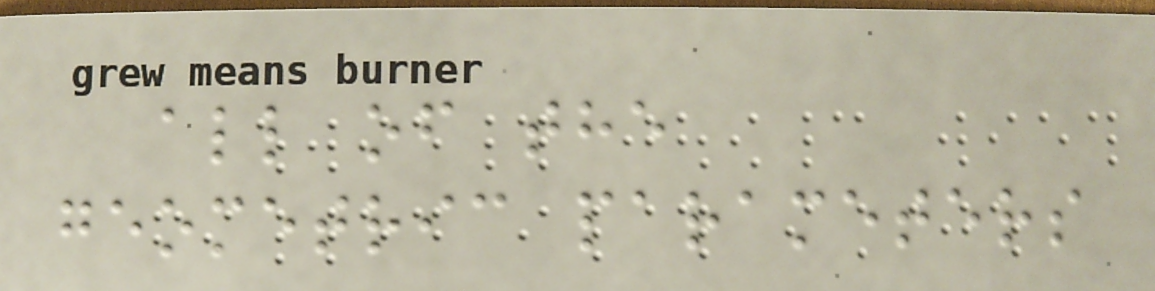all of the
geometric parameters
